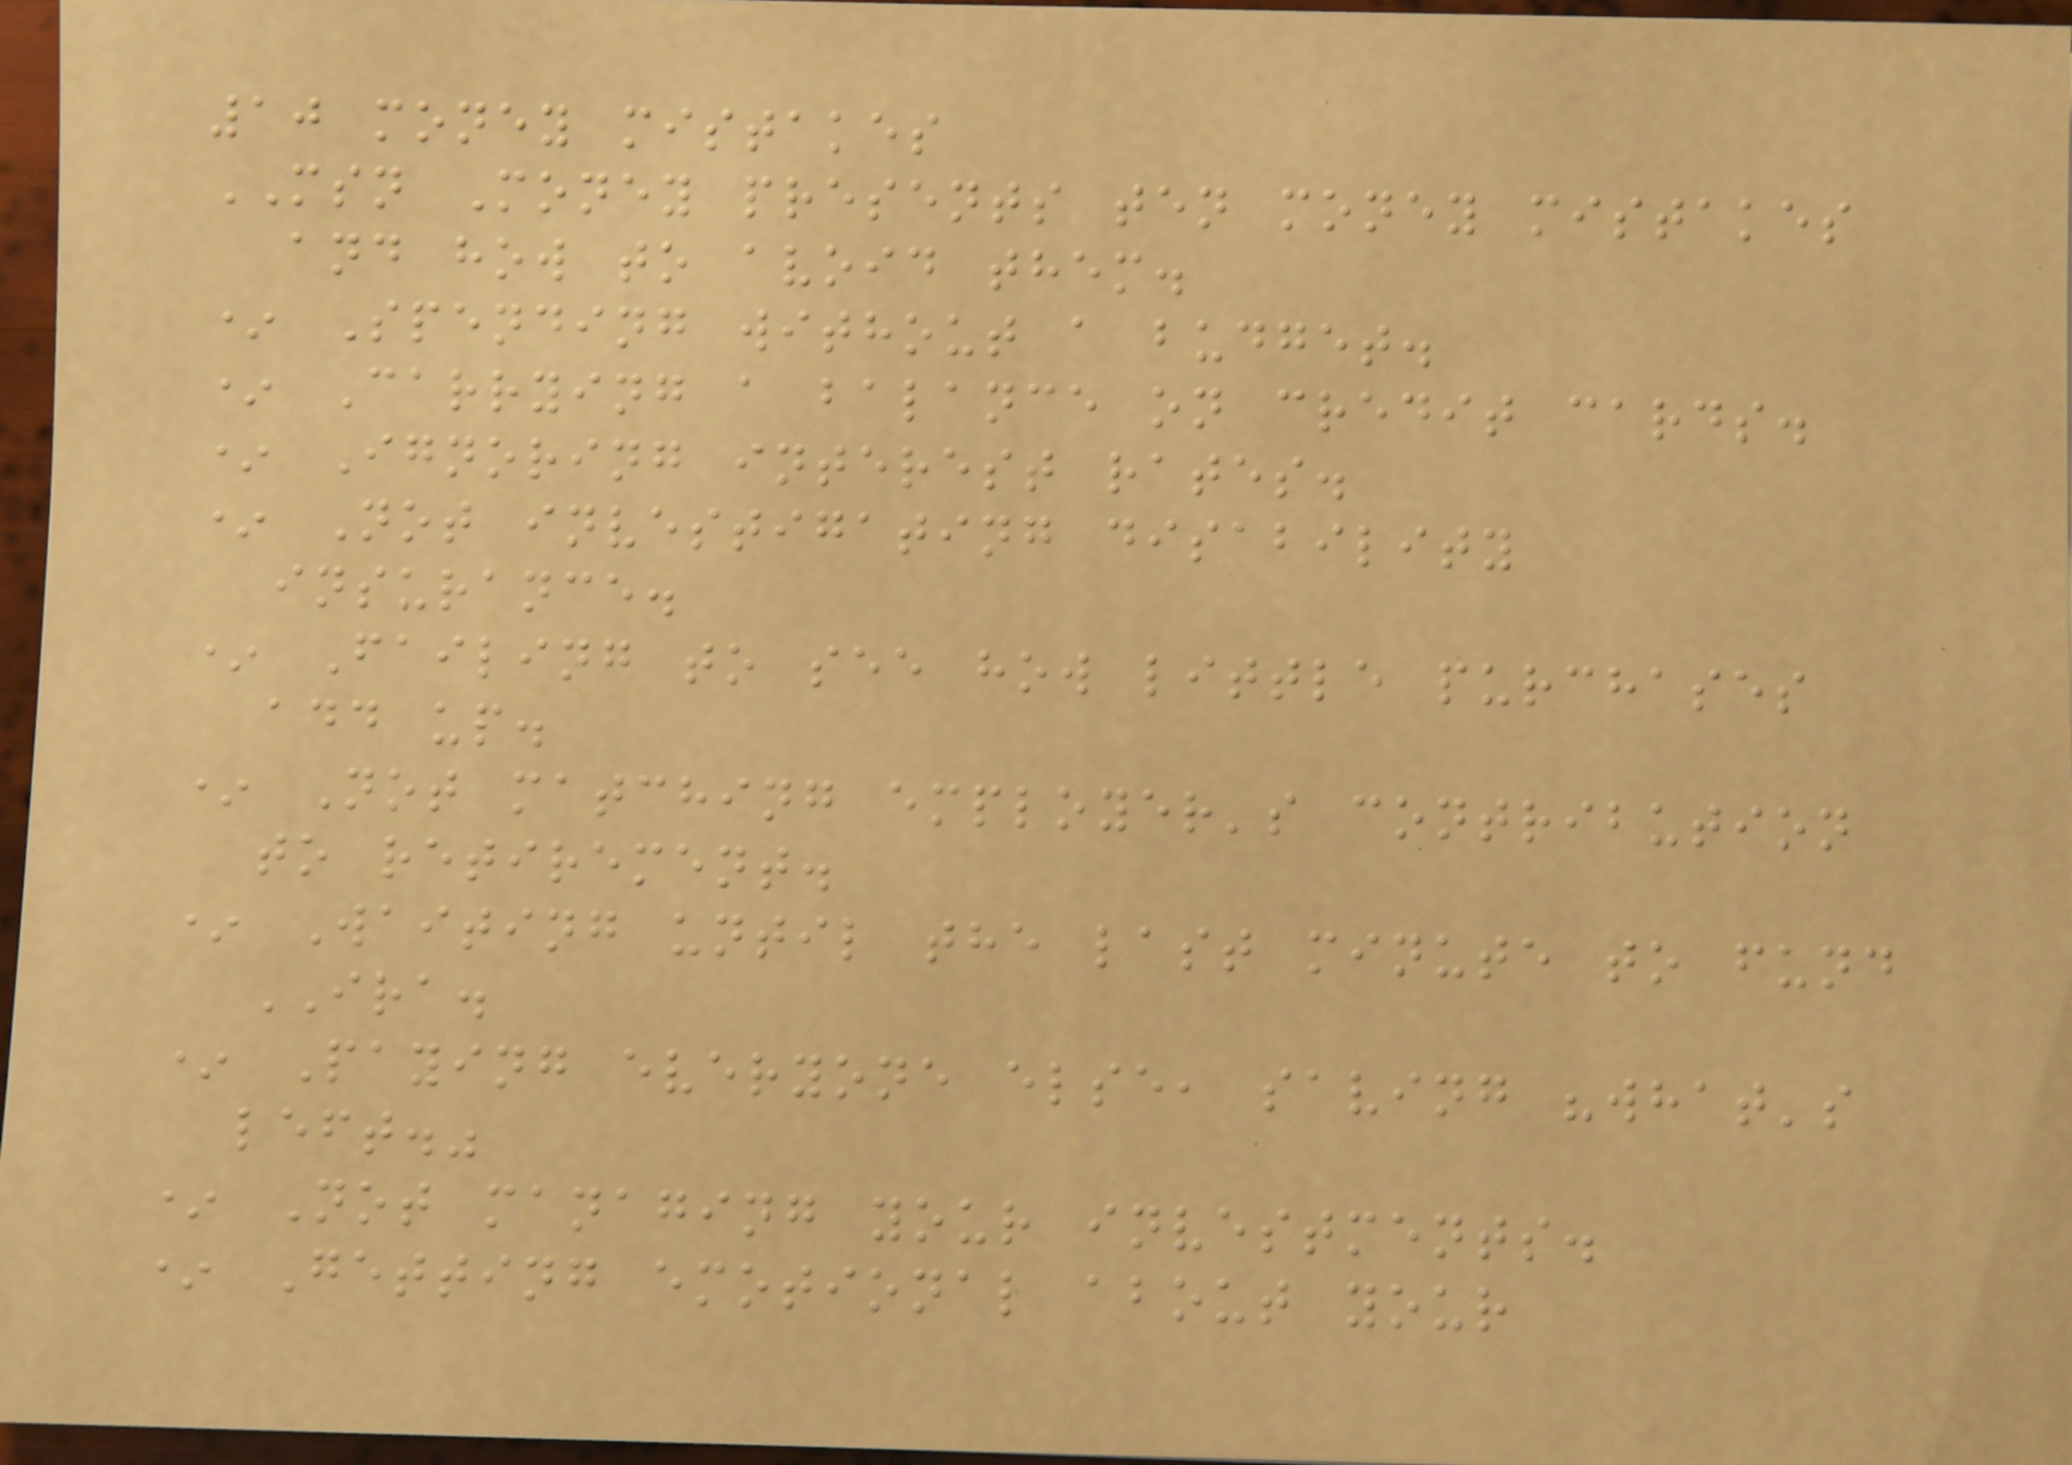10 money mistakes
MSN Money presents ten money mistakes
and how to avoid them.
* Spending without a budget.
* Carrying a balance on credit cards.
* Ignoring interest rates.
* Not investigating disability
insurance.
* Failing to see how little purchases
add up.
* Not matching employer's contribution
to retirement.
* Waiting until the last minute to fund
IRA.
* Paying everyone else, saving "what's
left."
* Not managing your investments.
* Getting emotional about your
